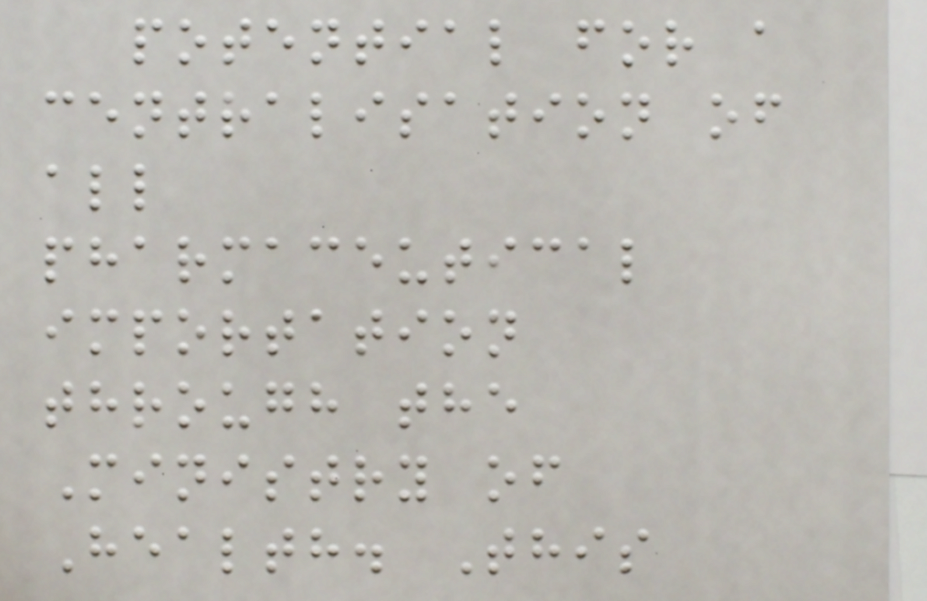potential for a
centralisation of
all
pharmaceutical
importation
through the
Ministry of
Health. This
